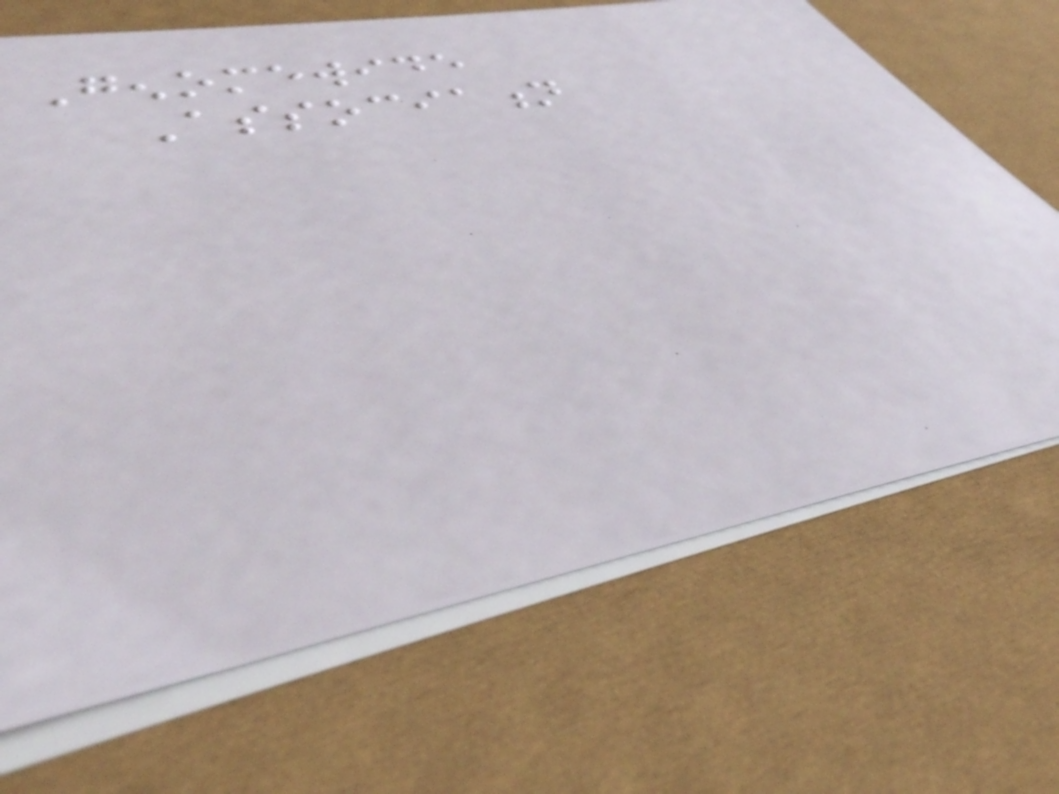Genomewide
Association
